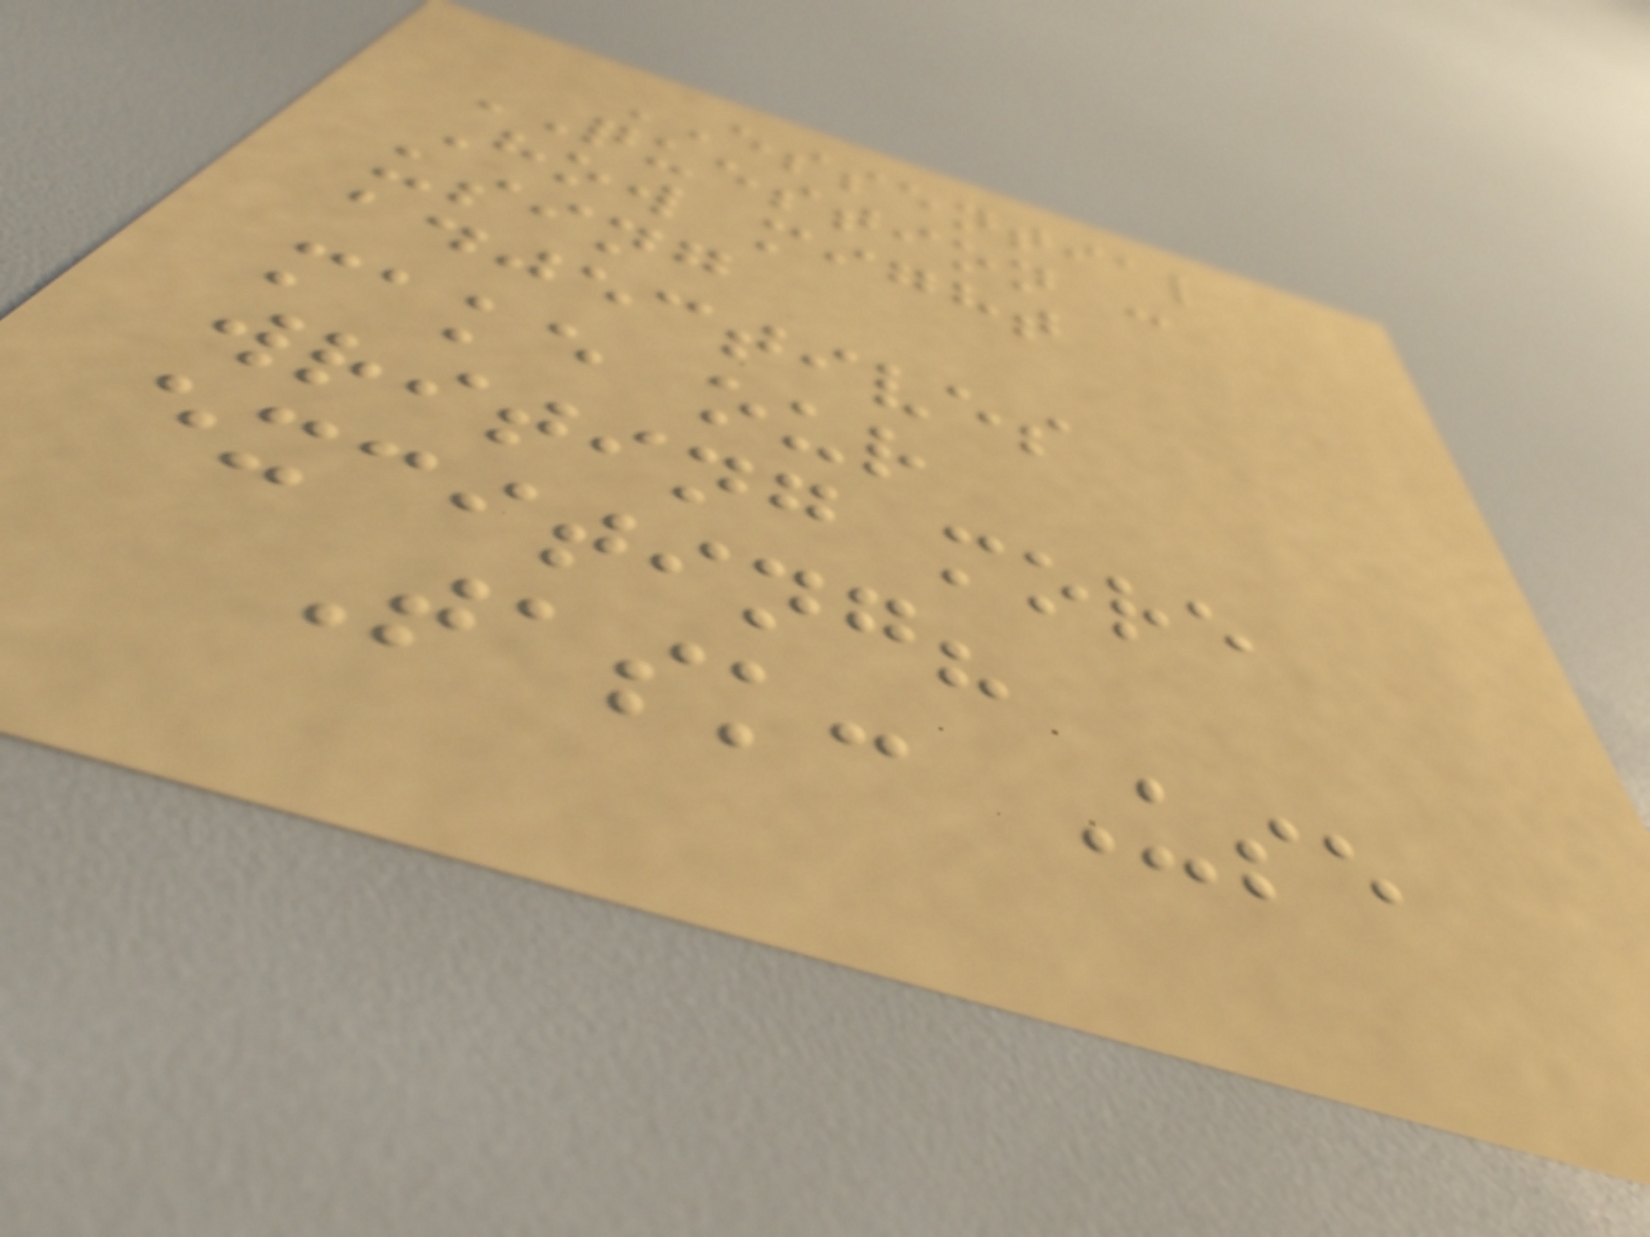ESSENTIAL
QUESTION :
How might
using
adjectives
make our
writing more
exciting?
Task: Use
